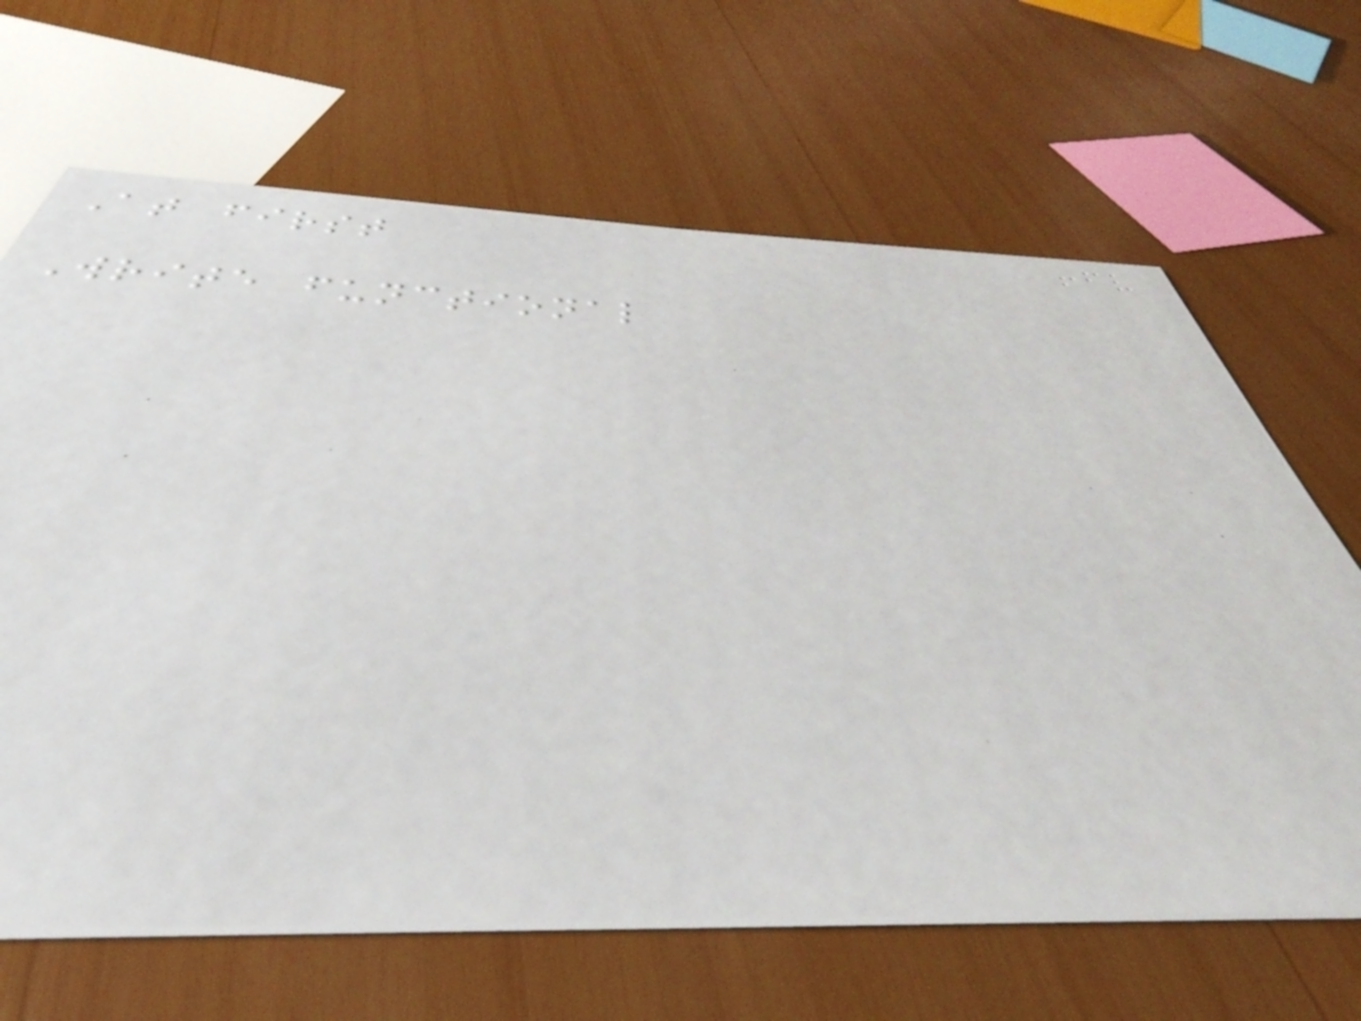At first
Write functional
